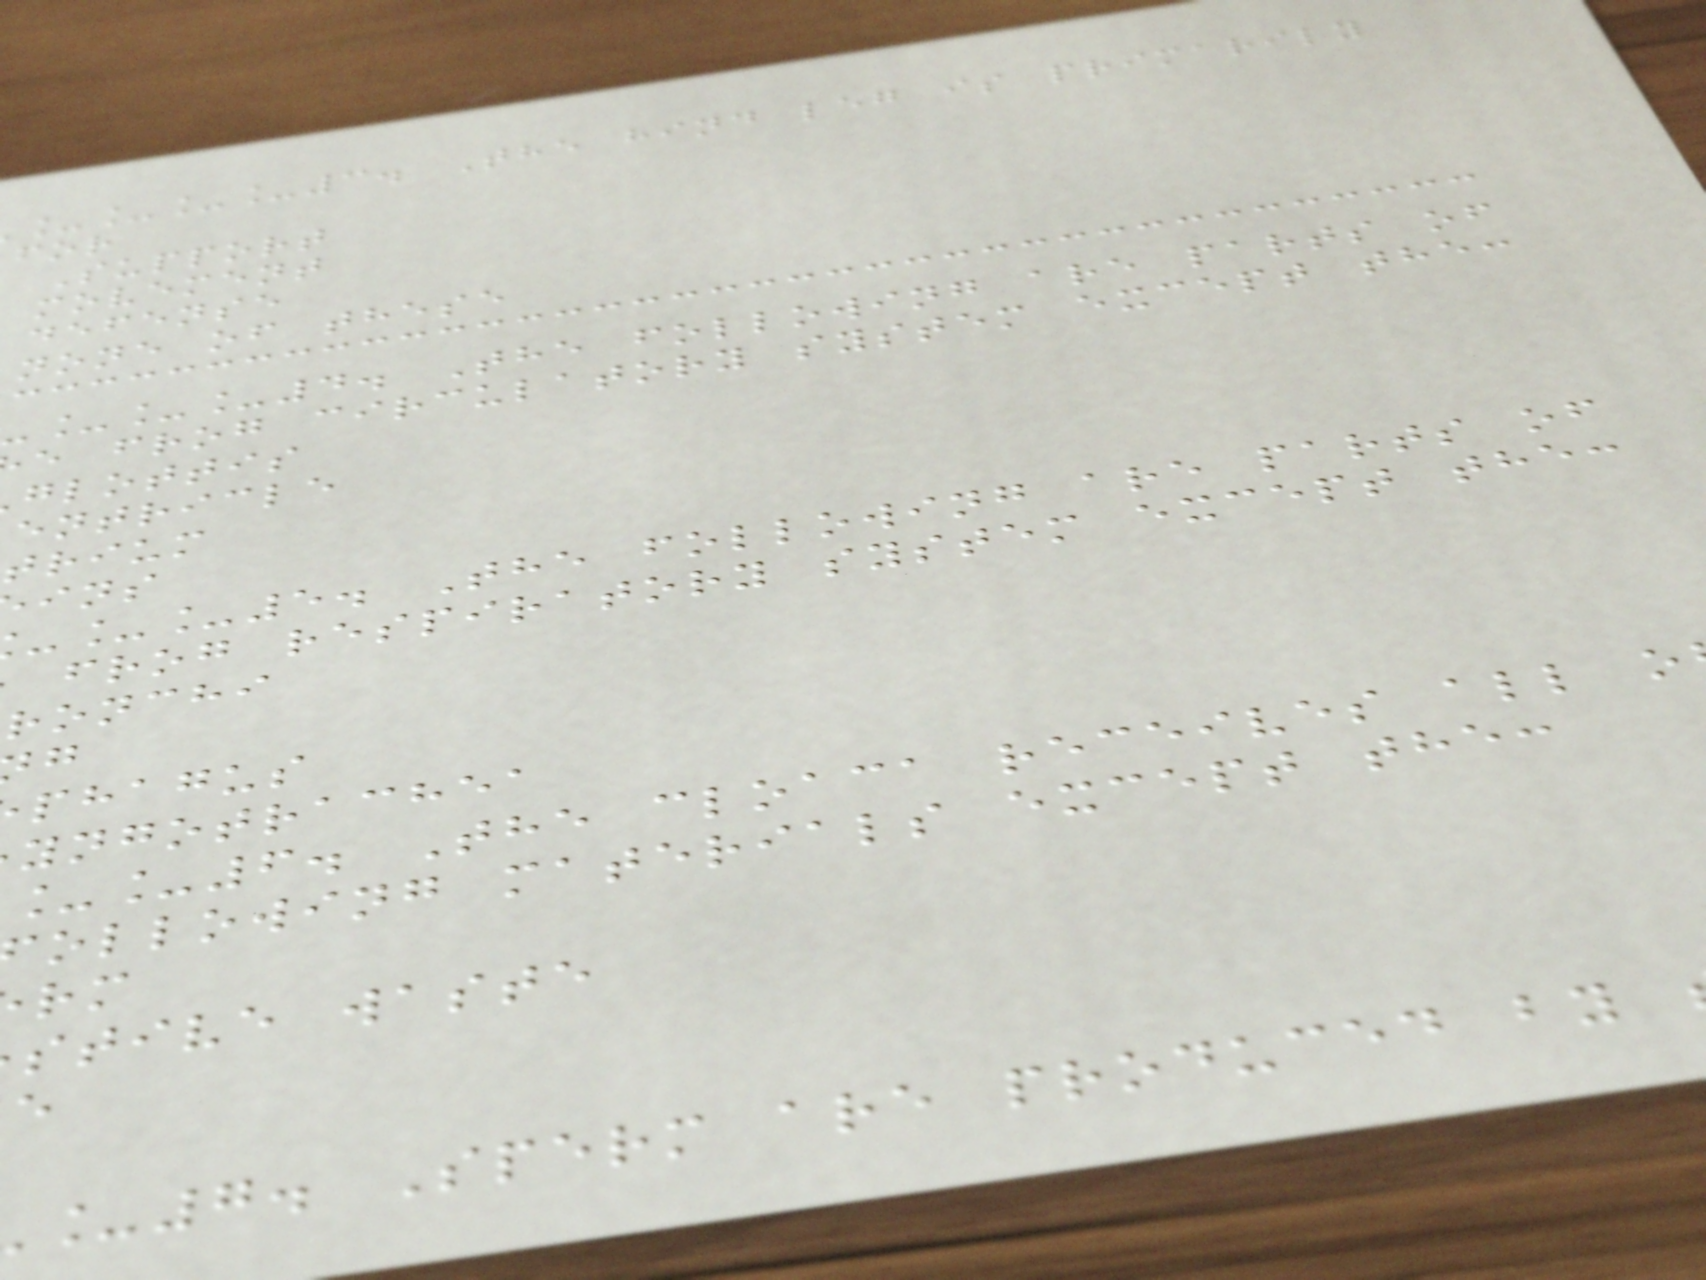____3. The hind leg is primarily
for
Support
movement
defense
none of these
___4. The following are parts of
e frog circulatory system except the:
glottis
entricle
trium
__5. The following are parts of
frog respiratory system except the:
ronchi
phagus
yngotrachea
__6. The cloaca receives all o
ollowing materials except the:
stive waste
_7. Sperm are produced by
